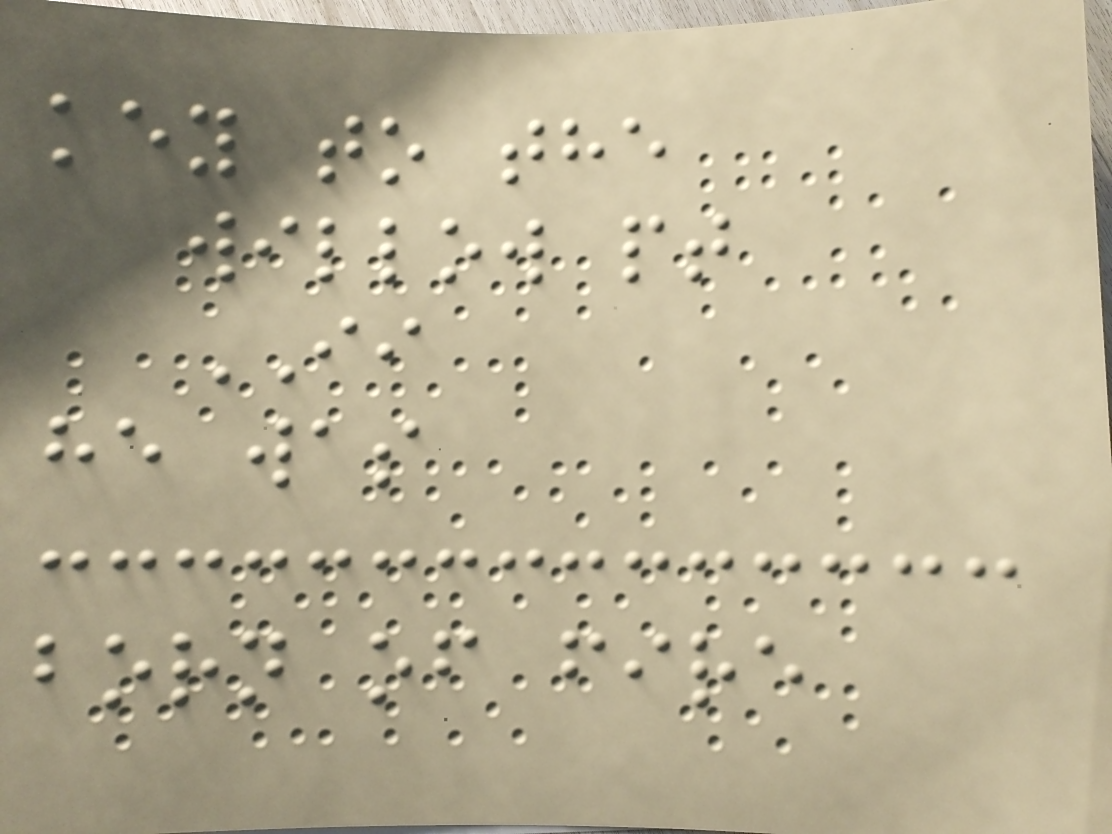key to the
willow pt
II
he was
born of fire
